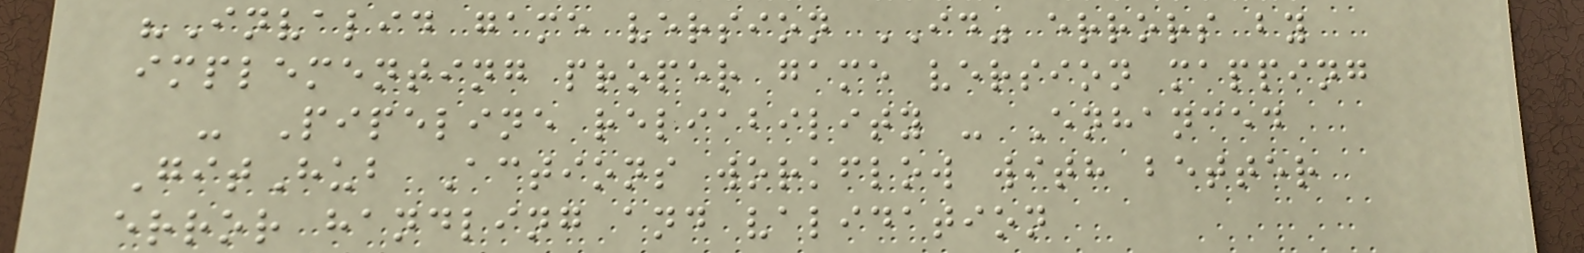"Invalid game version ID" errors by
implementing proper game version mapping
- Pipeline reliability - Enhanced
GitHub Actions workflow with better
error handling and validation
